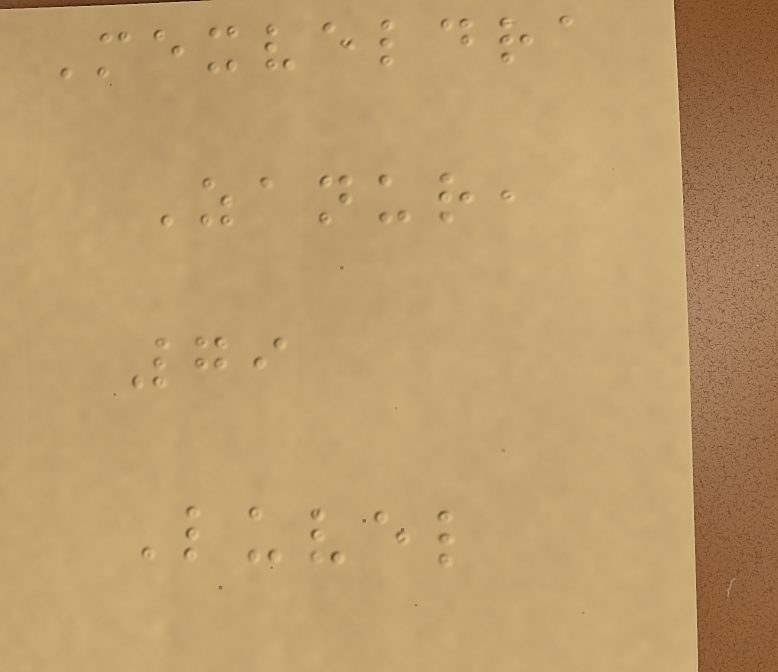Mexveldra
Zanur,
79
Luvel
